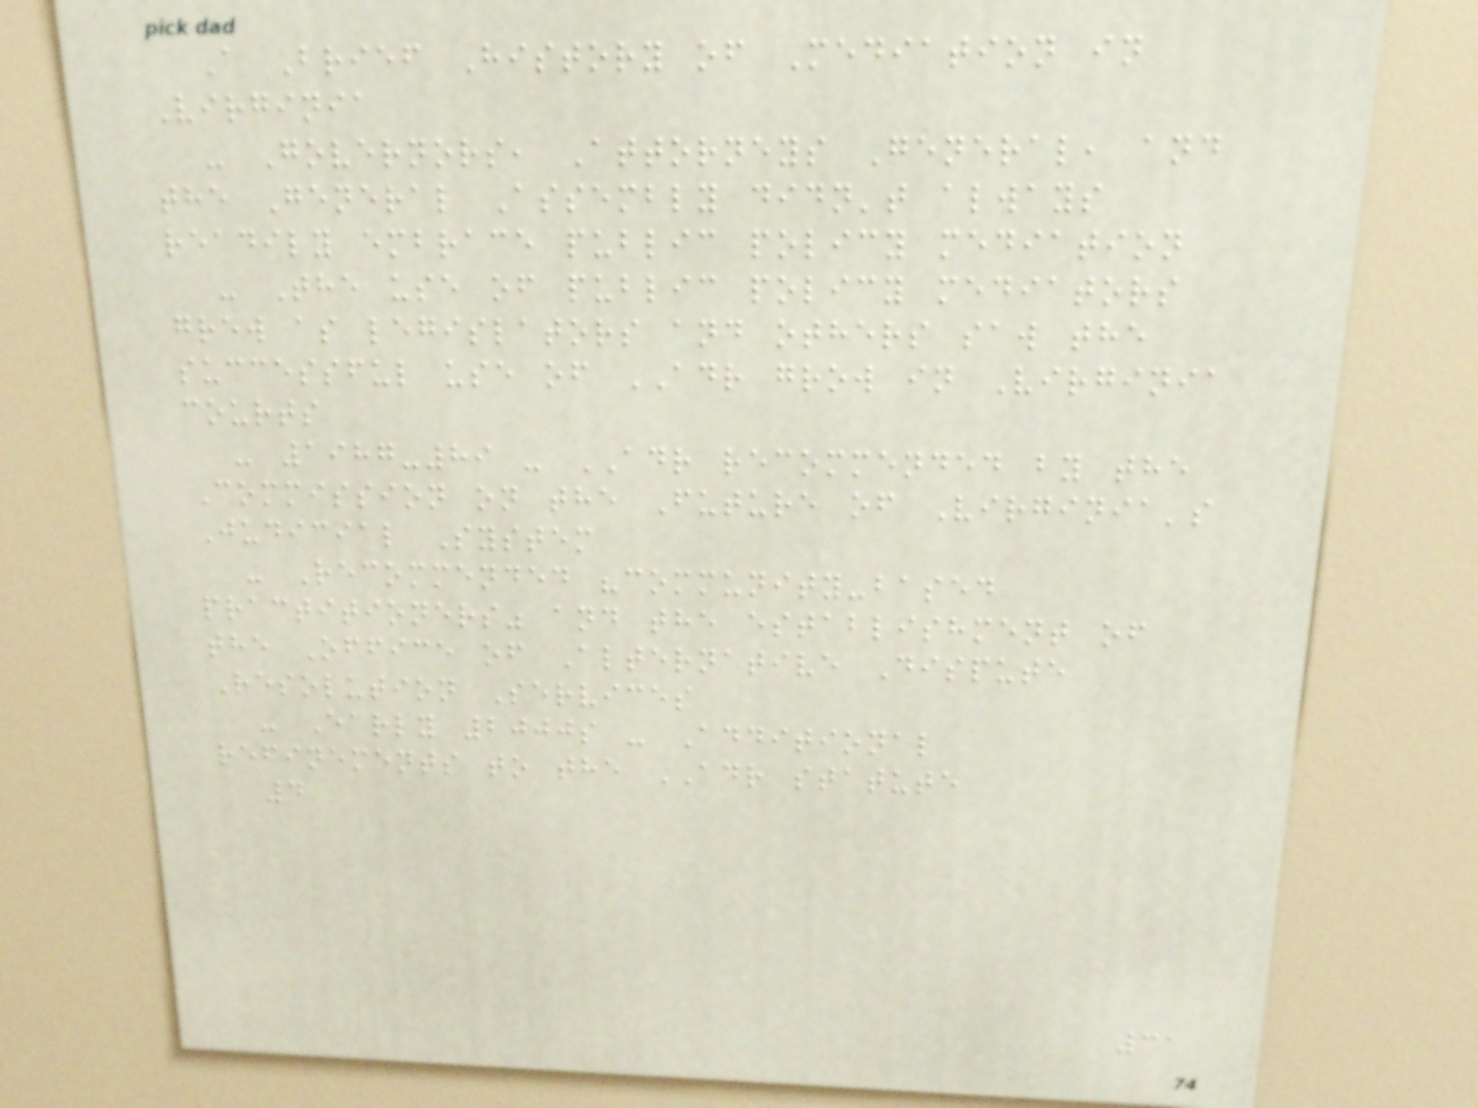A Brief History of Mediation in
Virginia
- Governors, Attorneys General, and
the General Assembly didn't always
readily embrace public policy mediation
- The use of public policy mediators
grew as legislators and others saw the
successful use of ADR grow in Virginia
courts
- 1987-89 - ADR recommended by the
Commission on the Future of Virginia's
Judicial System
- Recommended "community-based
practitioners" and the establishment of
the Office of Alternative Dispute
Resolution Services
- Early 2000s - Additional
refinements to the ADR statute
4
31
